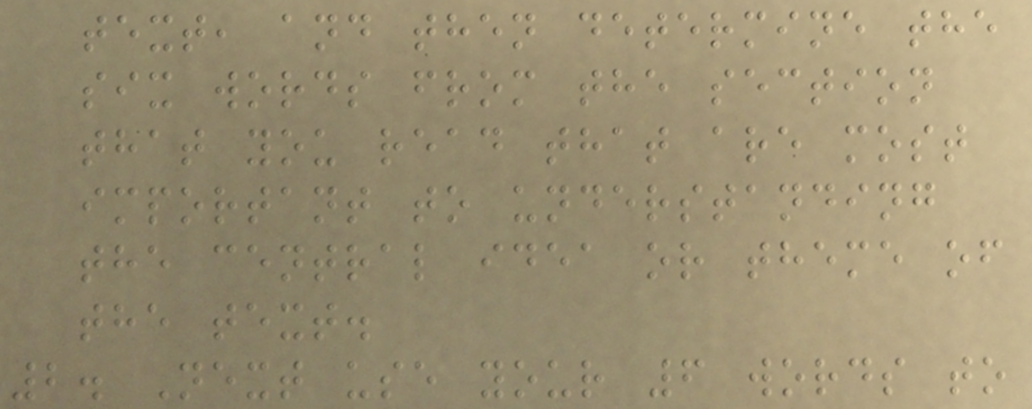text, and then determine the
six words from the section
that you read that are most
important to understanding
the central idea or theme of
the text.
2. Next use your 6 words to
